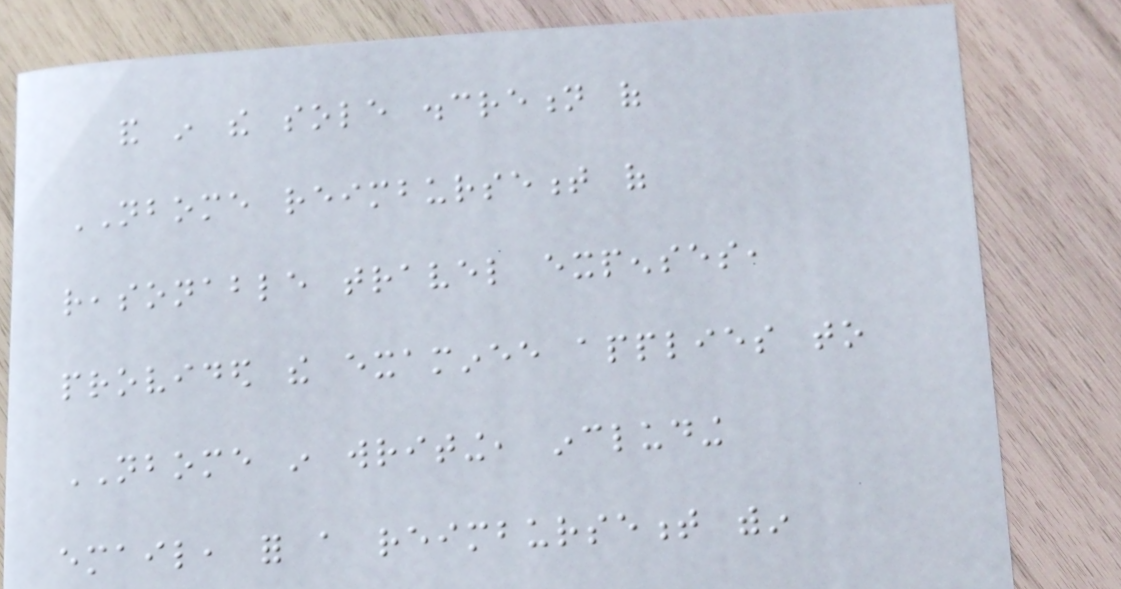and in the sole discretion of
NBOME reimbursement of
reasonable travel expenses,
provided the examinee applies to
NBOME in writing, including
email, for a reimbursement within
